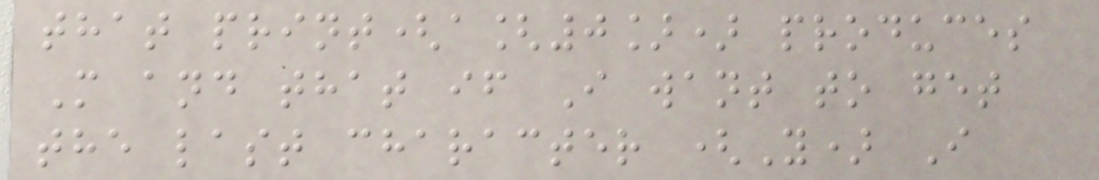that print(a[0]) produces
M and that if I want to get
the last character (Y) I
